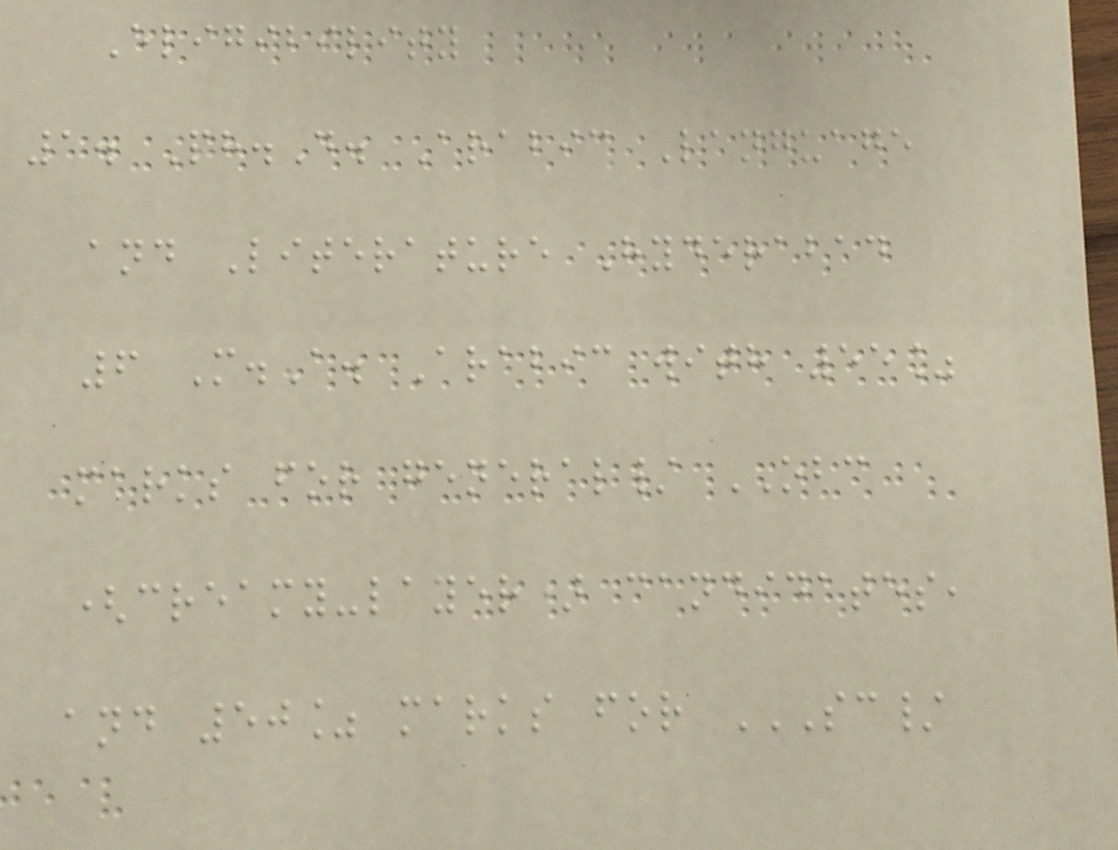Eligibility
1. Ph.D. Arabic Language
and Literature Hyderabad
6 M.A. Arabic with 55%
marks for general/ OBC
(creamy-layer) candidates,
and 50% marks for SC/
